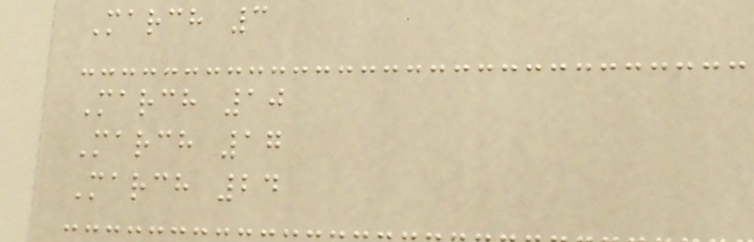March 3
March 10
March 17
March 24
